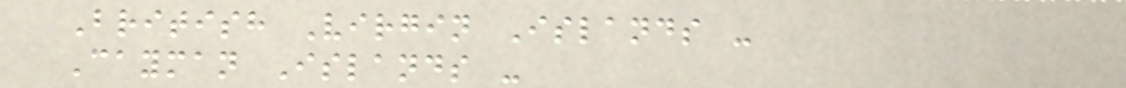British Virgin Islands -
Cayman Islands -
